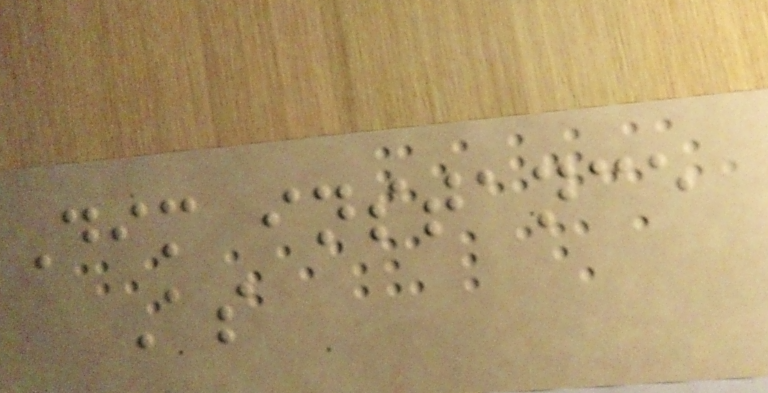Dim instance
As
